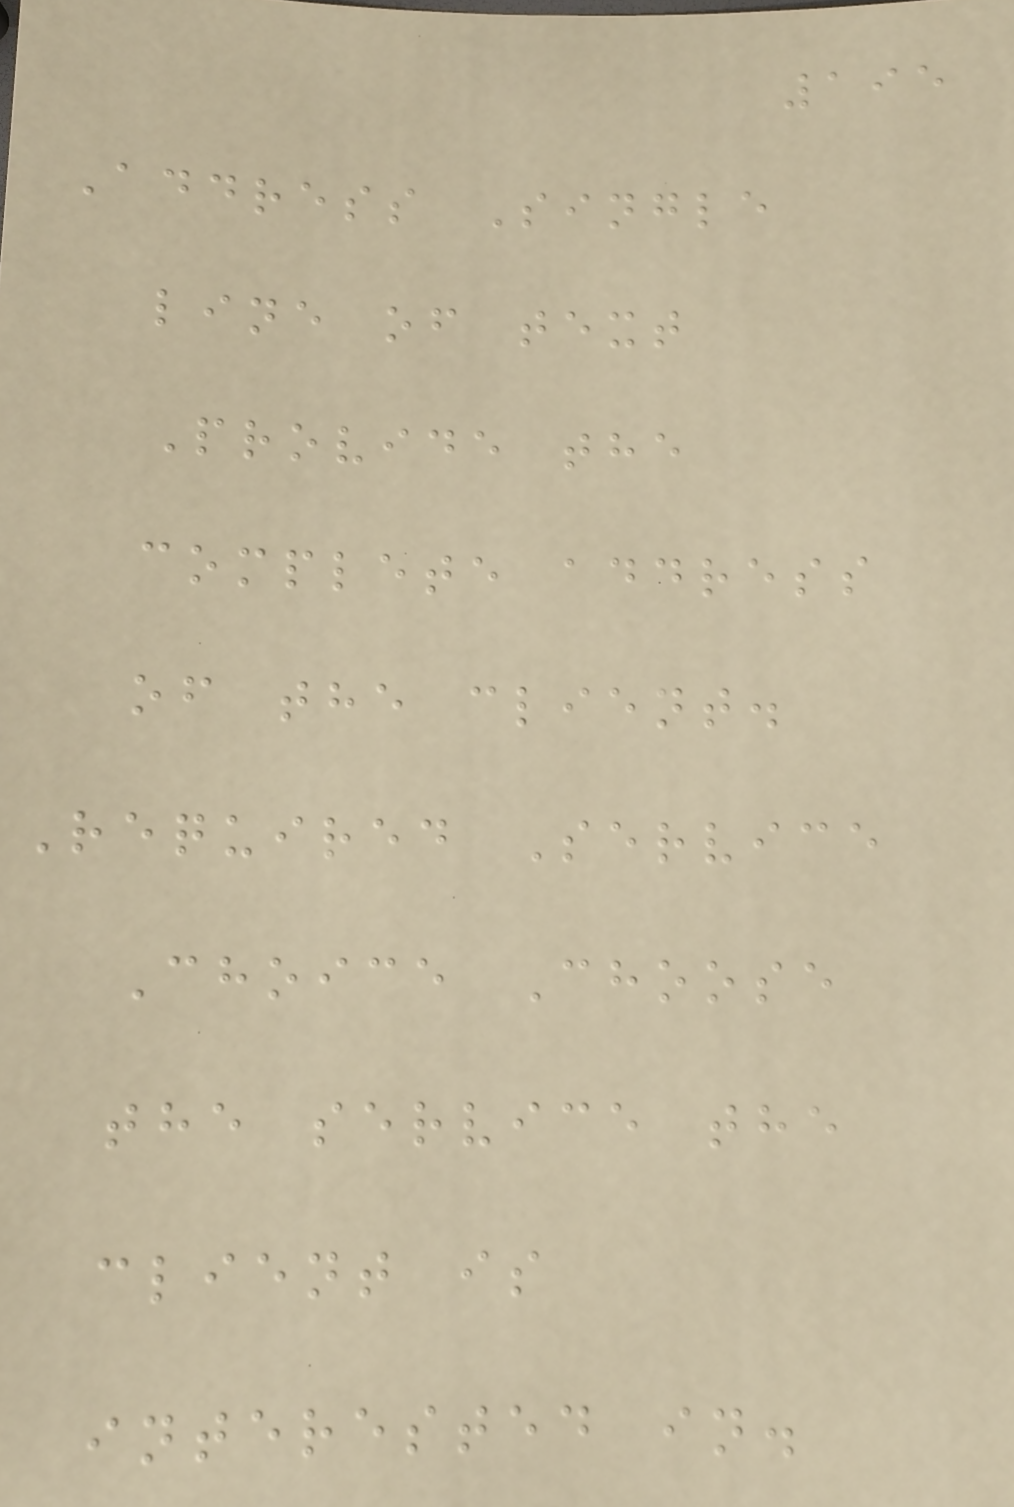195
Address Single
line of text
Provide the
complete address
of the client.
Required Service
Choice Choose
the service the
client is
interested in.
